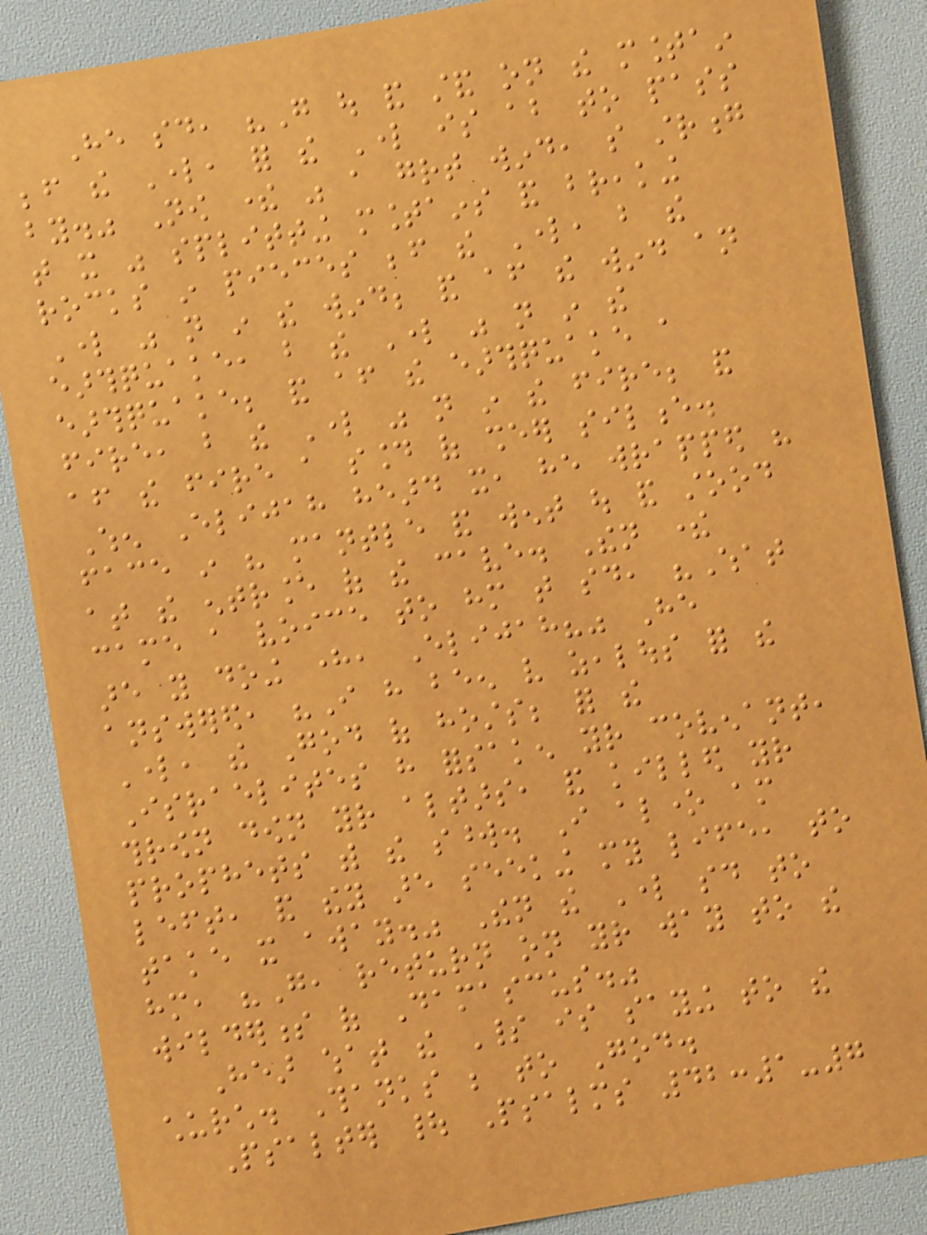He said, "Go out and stand on the mountain
before the Lord, for the Lord is about to pass
by." Now there was a great wind, so strong
that it was splitting mountains and breaking
rocks in pieces before the Lord, but the
Lord was not in the wind; and after the wind an
earthquake, but the Lord was not in the
earthquake; and after the earthquake a
fire, but the Lord was not in the fire; and
after the fire a sound of sheer silence.
When Elijah heard it, he wrapped his
face in his mantle and went out and stood
at the entrance of the cave. Then there
came a voice to him that said, "What
are you doing here, Elijah?" He
answered, "I have been very zealous for the
Lord, the God of hosts; for the
Israelites have forsaken your covenant,
thrown down your altars, and killed your
prophets with the sword. I alone am
left, and they are seeking my life, to
take it away." Then the Lord said to
him, "Go, return on your way to the
wilderness of Damascus."
Hear what the Spirit is saying to the
church. Thanks be to God.
Psalter | Psalms 42:1-7
